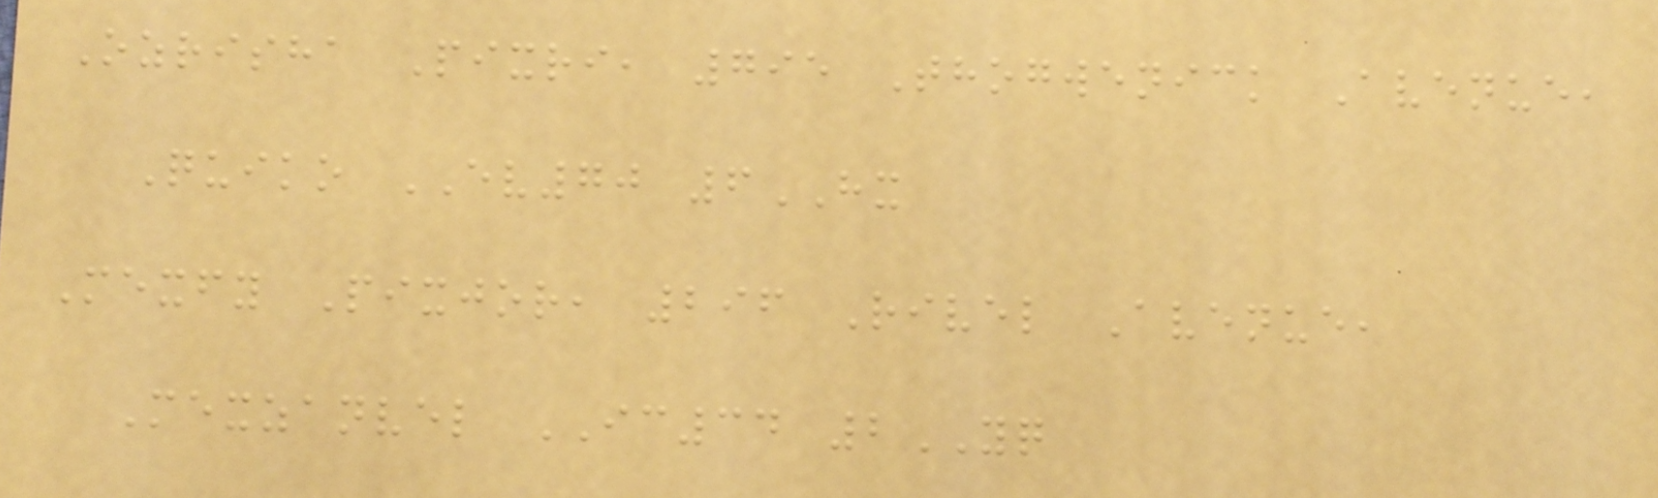Ozrisha Pixri, 795 Thogwenick Avenue,
Quiko EV70 6HX
Mexfy Pixjor, 296 Rivel Avenue,
Mexzanvel IC34 2YQ
